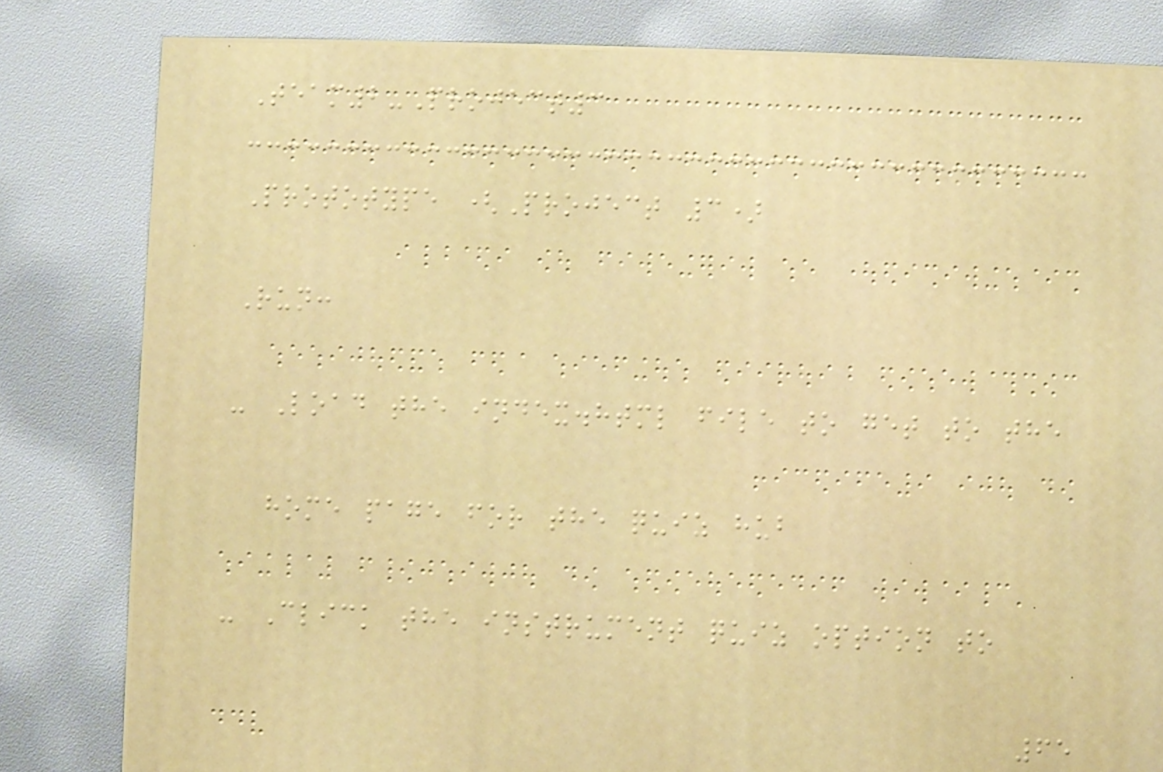Team2-Project3
Prototype (Project 3)
Run:
- Load the index.html file to get to the
home page for the quiz hub
- Click the instrument quiz option to
65
